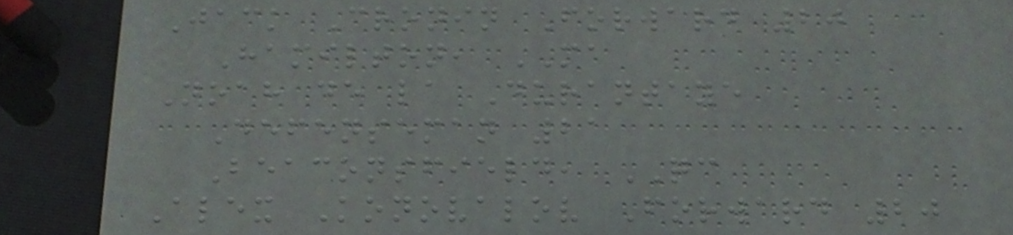Jack Cronin Forward 20
Hamilton, MA
Noah de la Durantaye
Defenseman 21
Beaconsfield, QC
Alex Konovalov Forward 20
